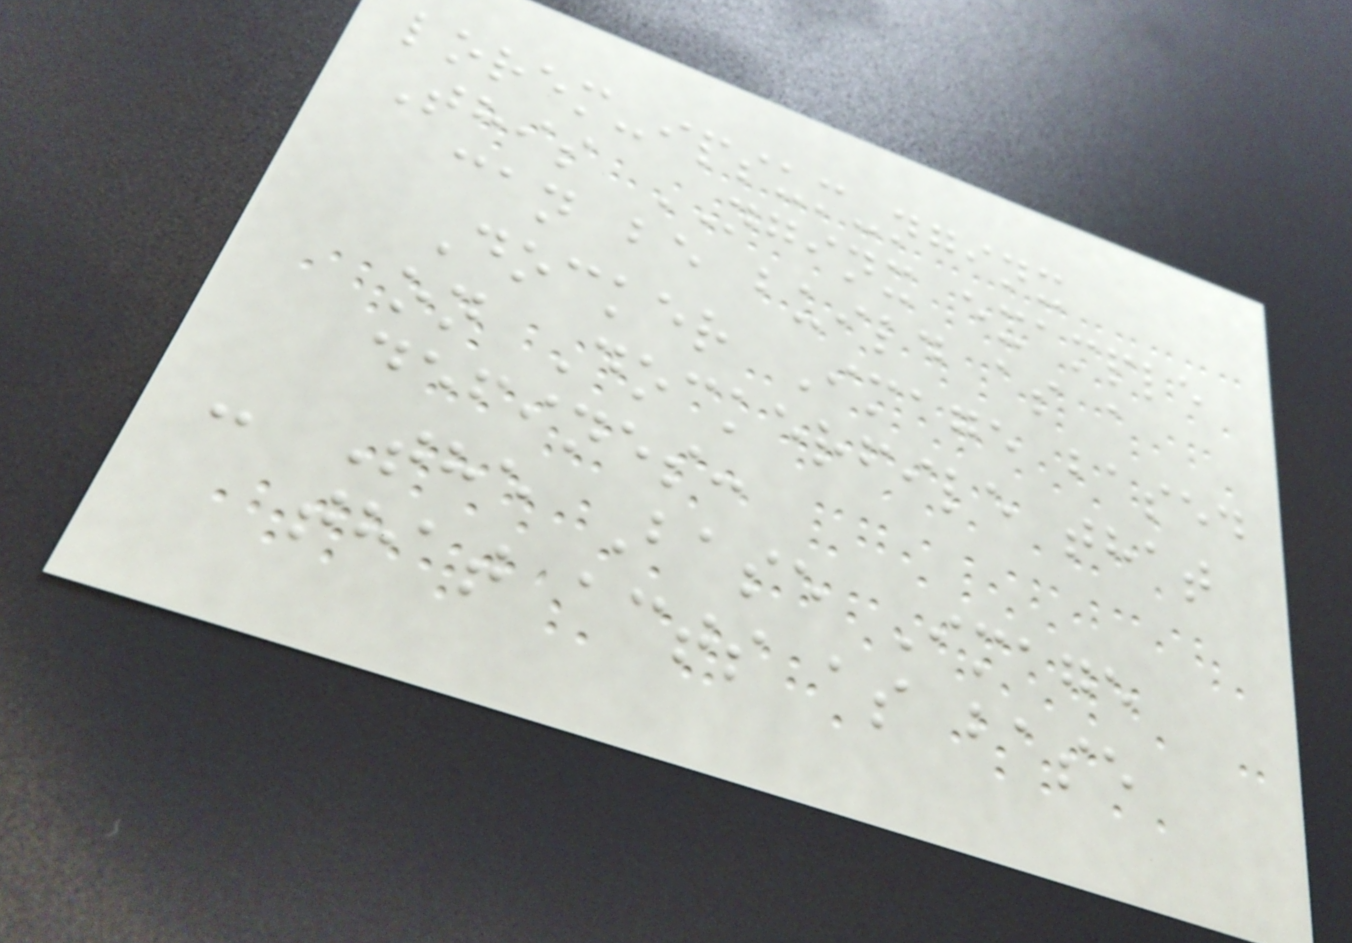lorem-ipsum-nginx
This NGINX example
can be build as a
Docker Image based
on Dockerfile that
defines:
- The Base Image
that acts as base
